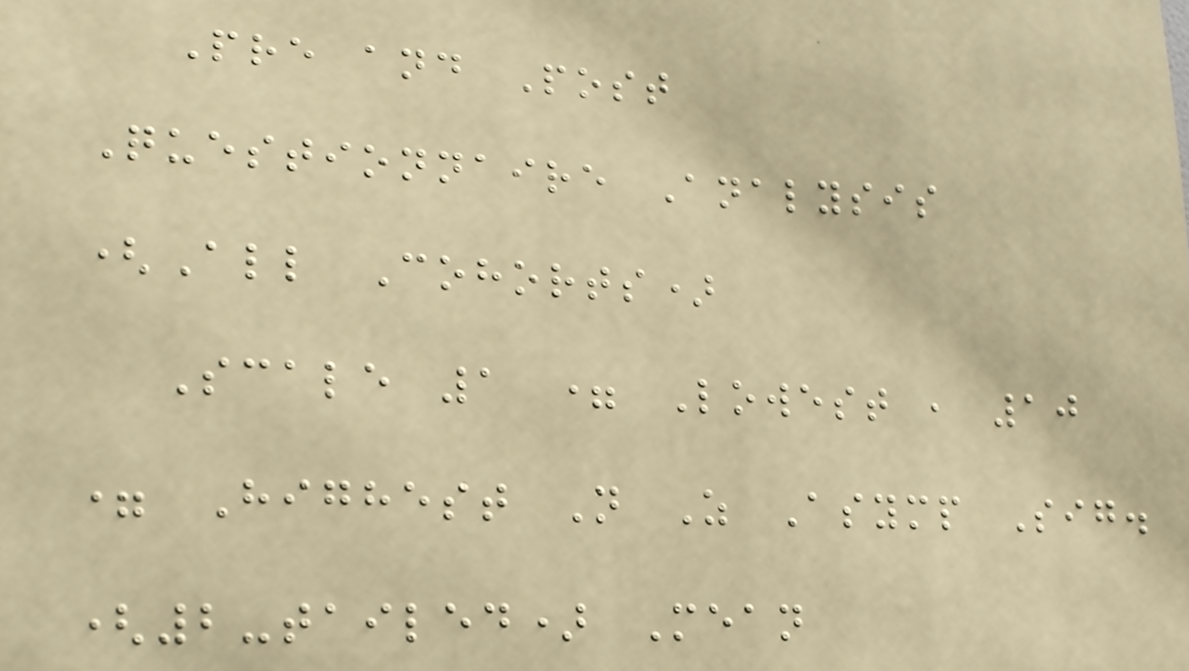Pre and Post
Questionnaire Analysis
(All Cohorts)
Scale 1 = Lowest , 10
= Highest N Z Asymp Sig.
(2-tailed) Mean
